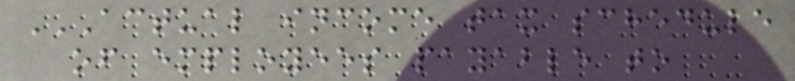ACTUAL INCOME TAX SCHEDULE
OF EMPLOYEES PAYABLE TO
